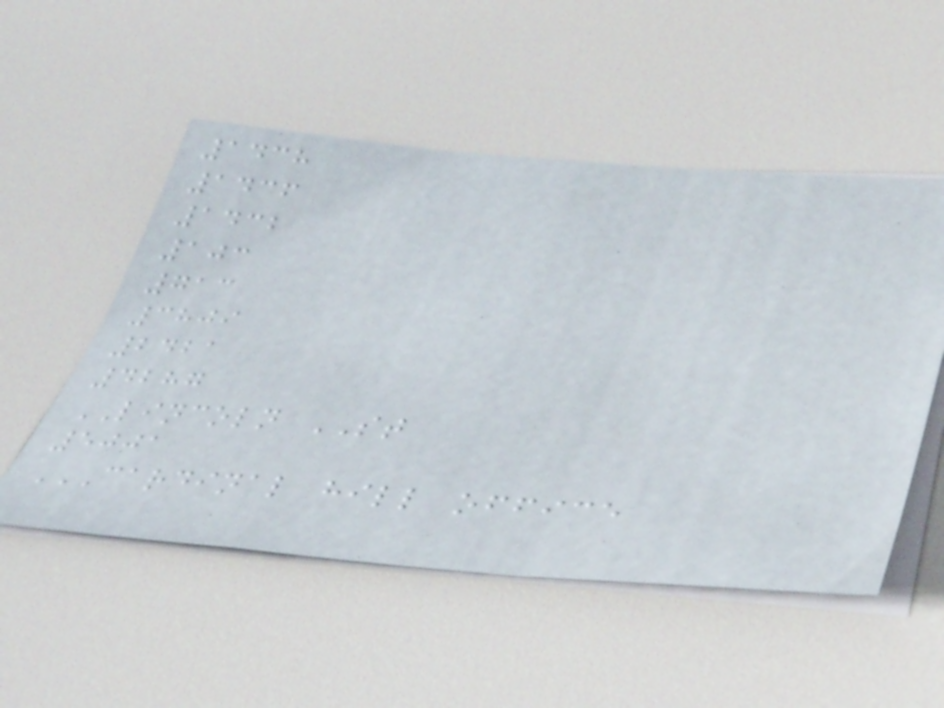1438
1436
1432
103
713
3809
2421
4287
LINCOLN ST
5001
CARDINAL HILL OFFICE
